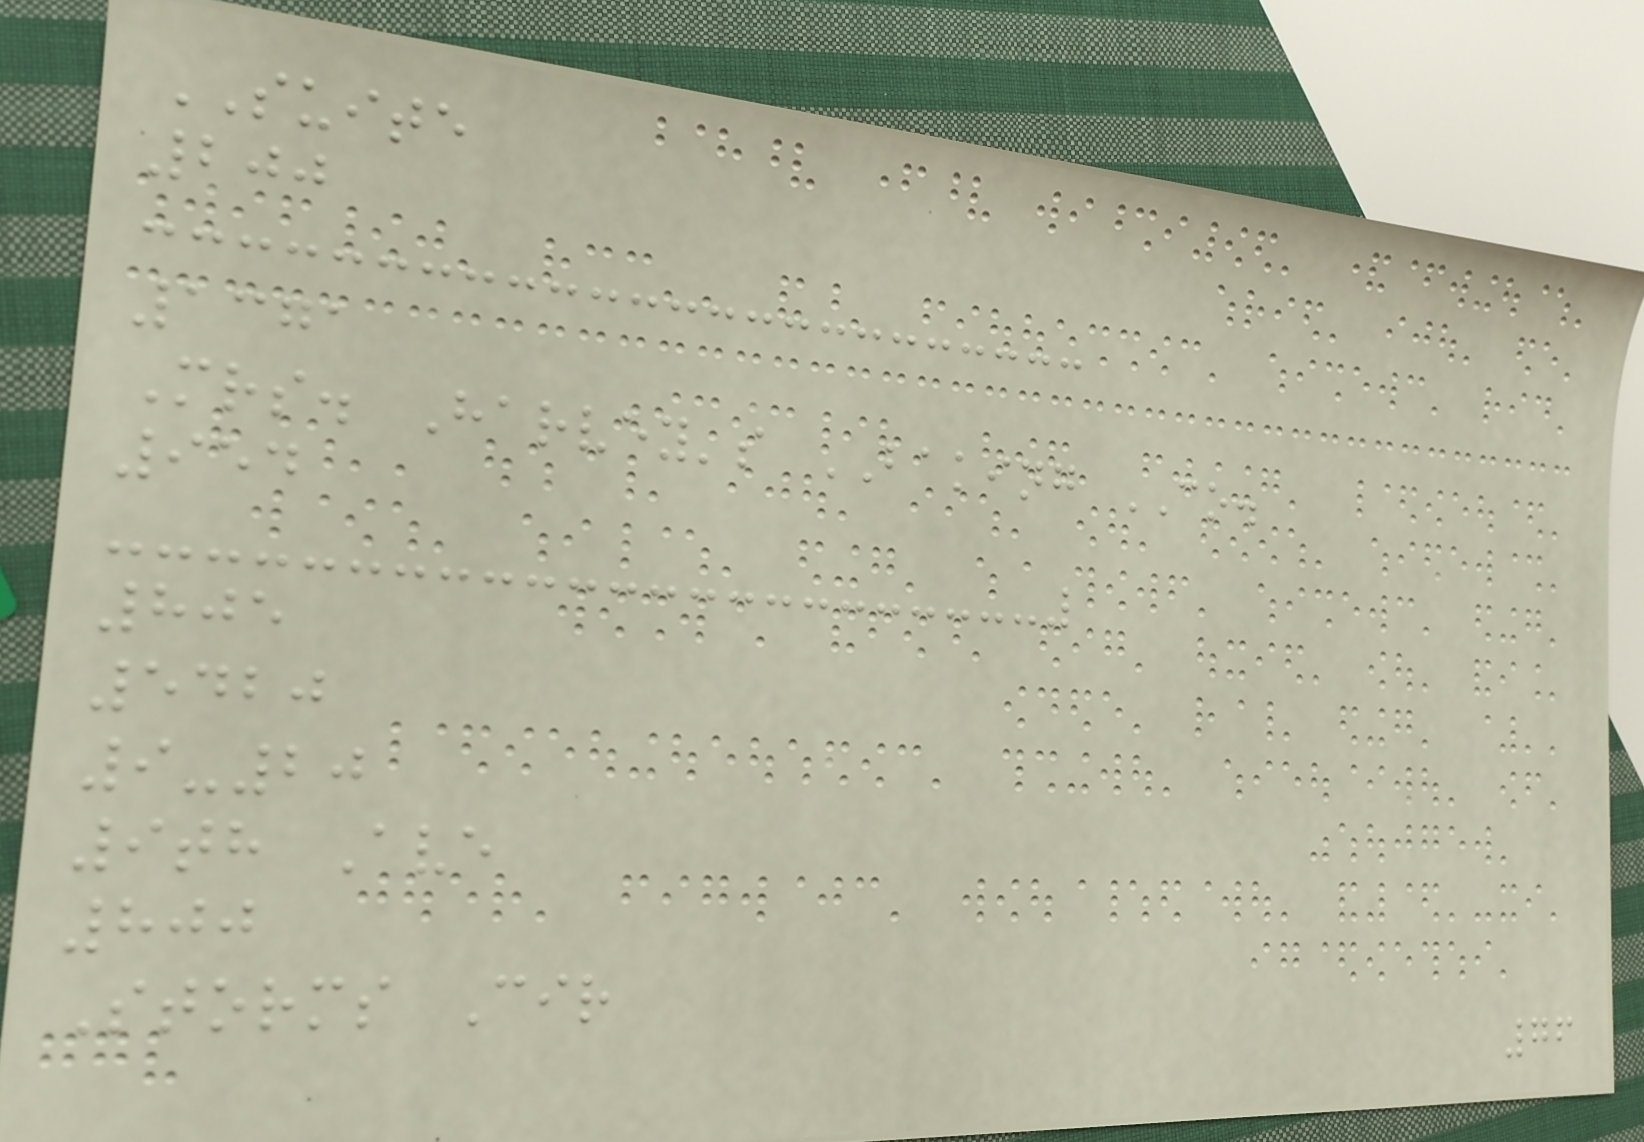SUITE
200
1371
Mrs. Harvey's BAKING CO.
954
805
5420
9-20
9th Ave
800
Storms Cir
76
